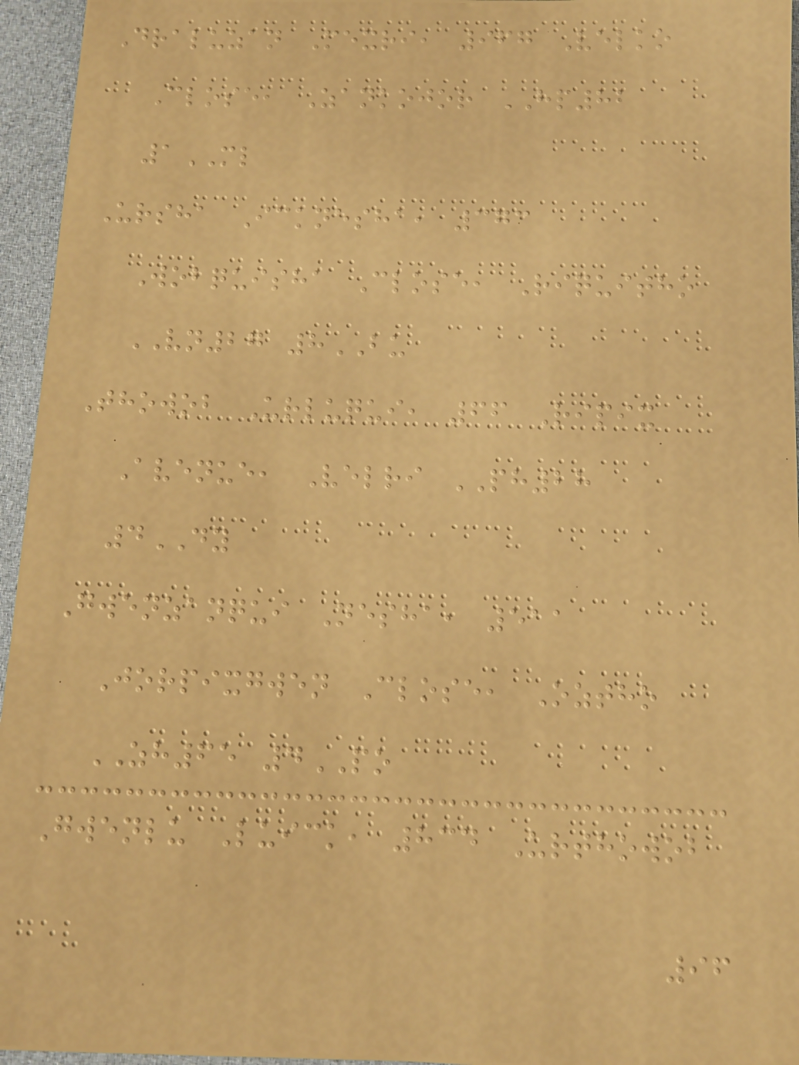Draluzan Mexri, 967 Velko
Close, Zankojor HP82
1ML
Ursha Icknesha, 373
Wobquisha Close, Riquitho
VN27 8BU
Thowob Urluqui, 66 Ripix
Avenue, Velri PH28
4DY
Gwenzanqui Nesha, 511
Jorpixgwen Close, Oztho
ZH65 4PO
Gwenlu Luick, 834 Urthowob
96
